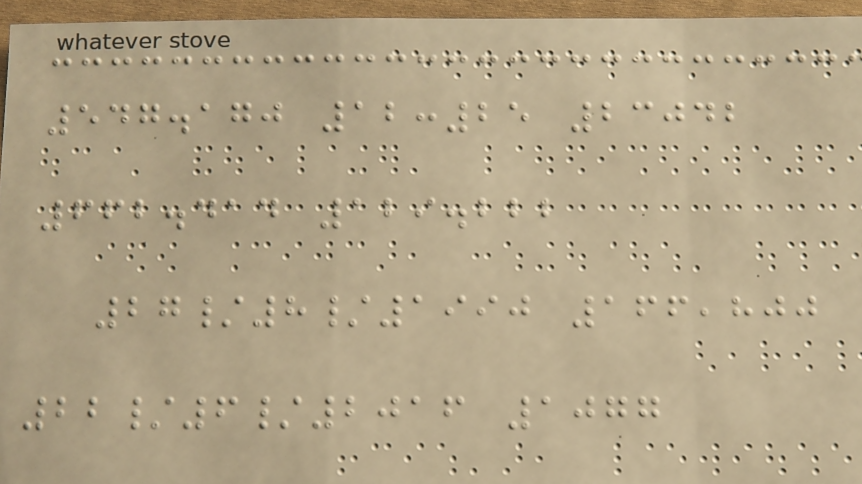547.170 12:25 23042
662.414 129.222
27/8/1990 166,800
22/6/2016 1077
